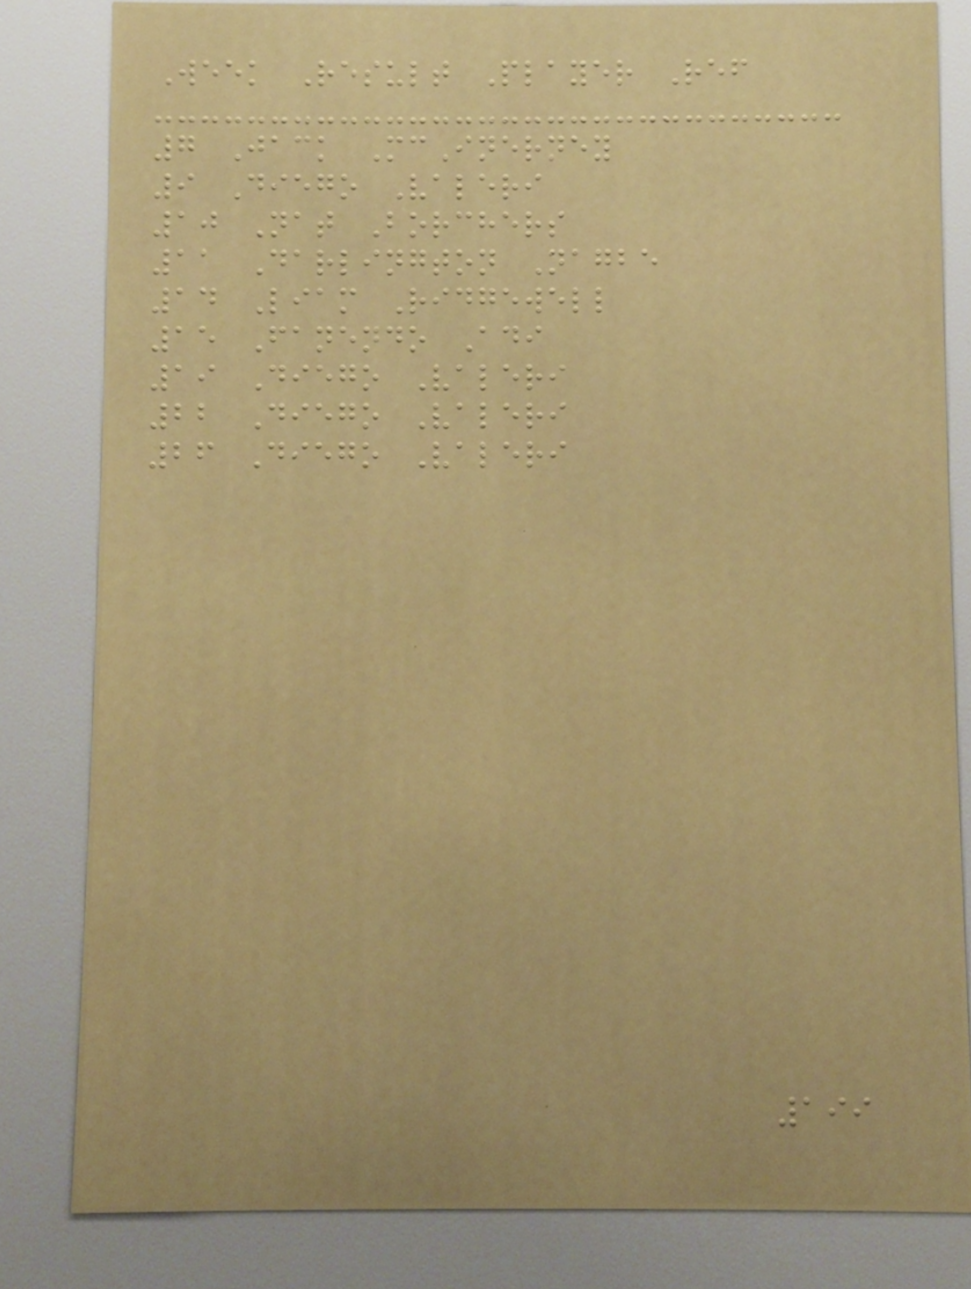Week Result Player Ref
7 Jack McInerney
9 Diego Valeri
10 Nat Borchers
11 Darlington Nagbe
14 Liam Ridgewell
15 Fanendo Adi
19 Diego Valeri
22 Diego Valeri
26 Diego Valeri
199
